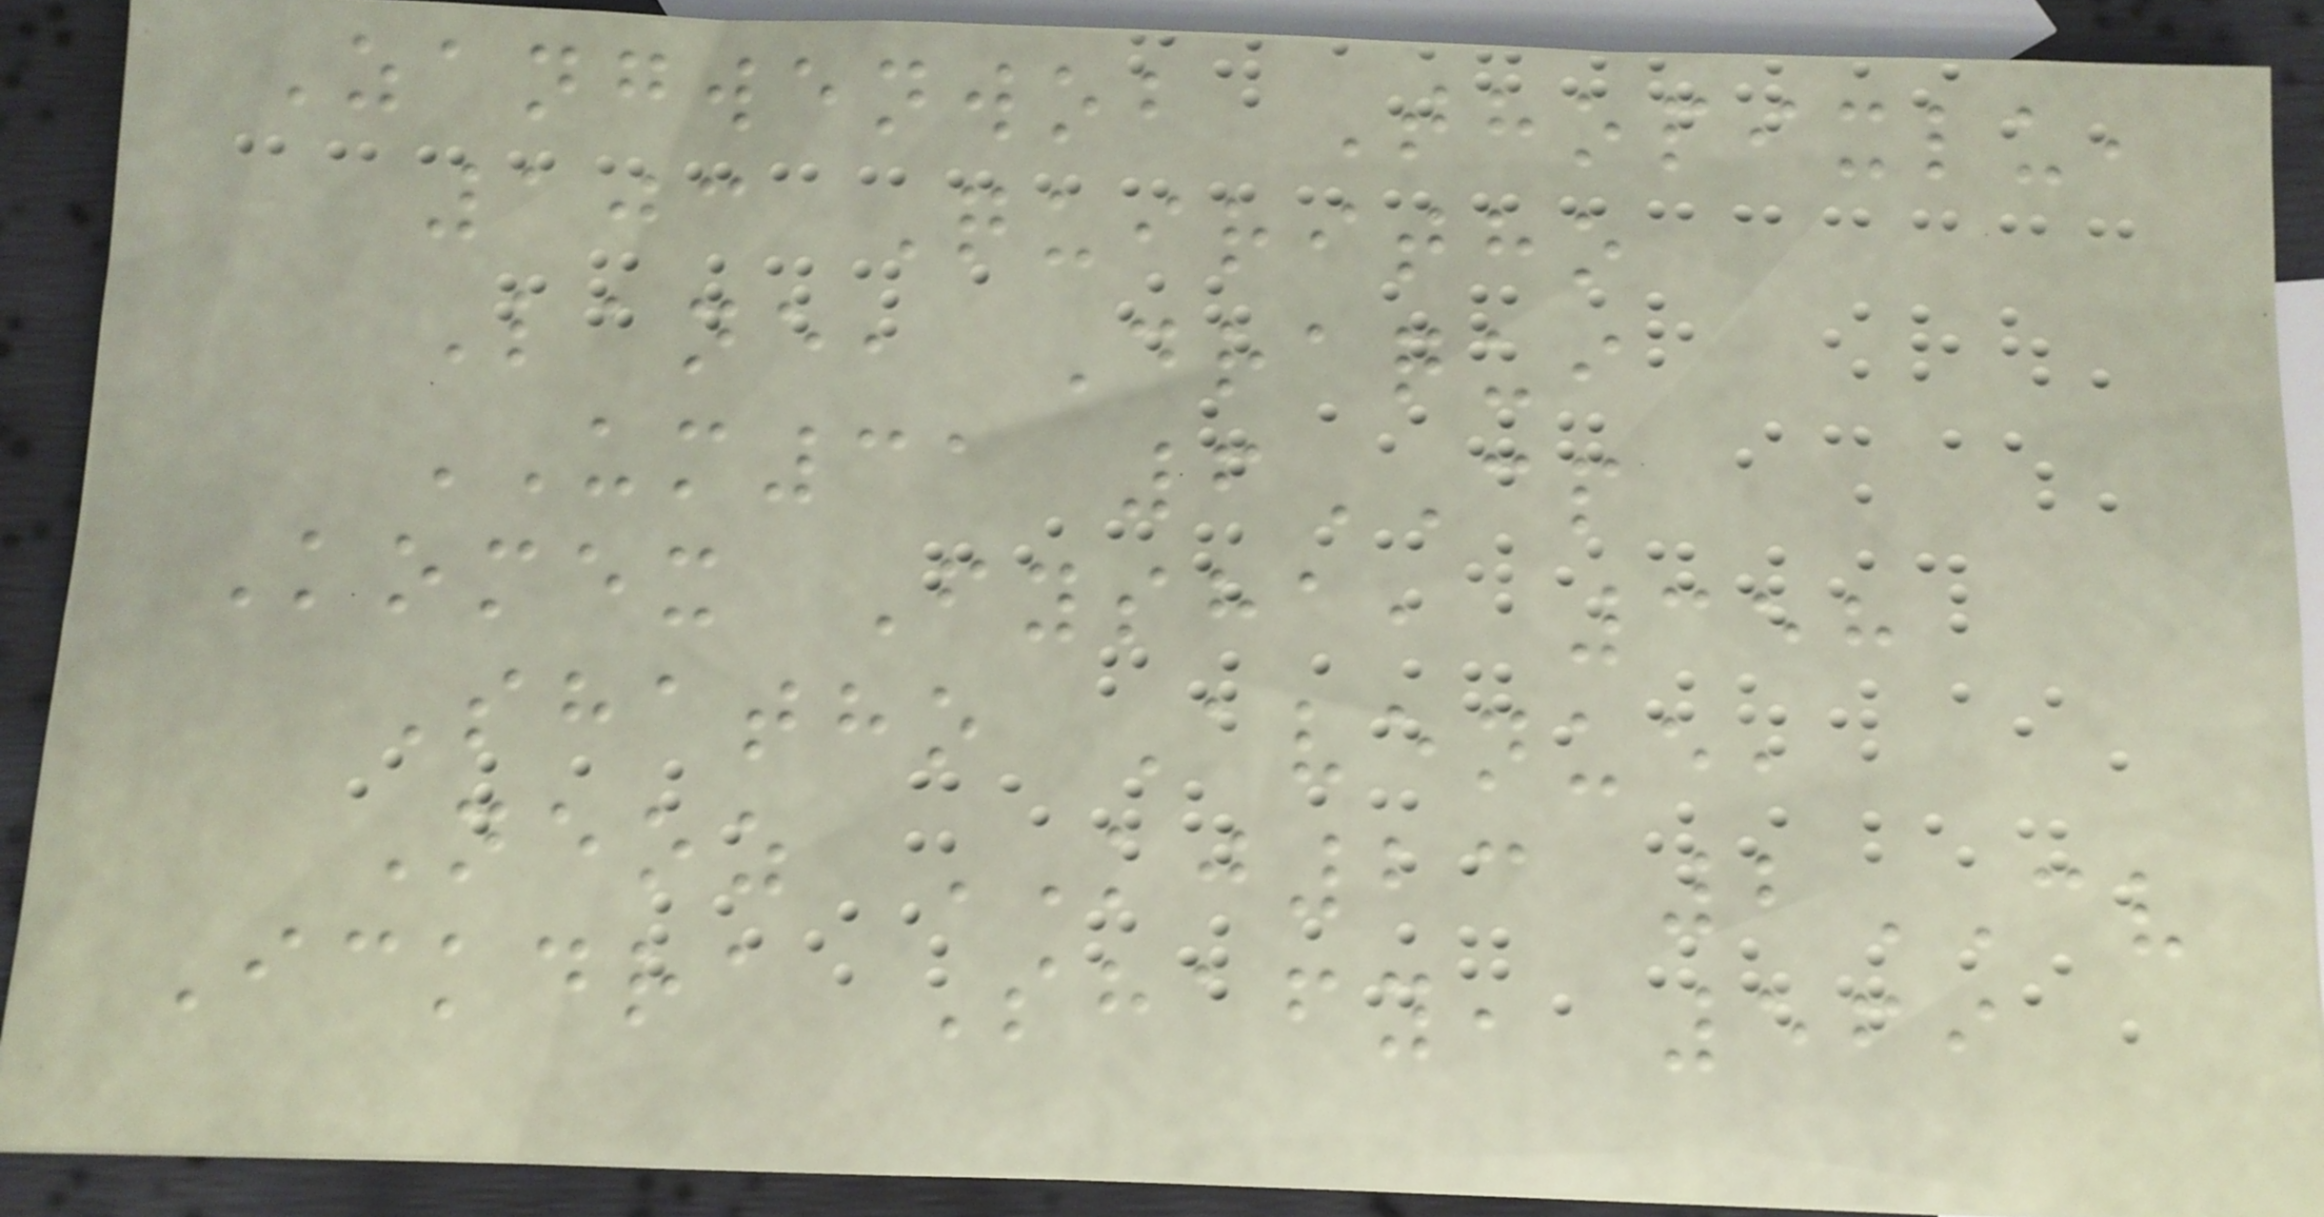Zangwenwob Thopixlu,
103 Quiritho
Lane, Draqui
UM31 6CP
Komex Fysha, 358
Shatho Avenue,
Neoz KJ23 2CV
Ickdra Shafy, 569
